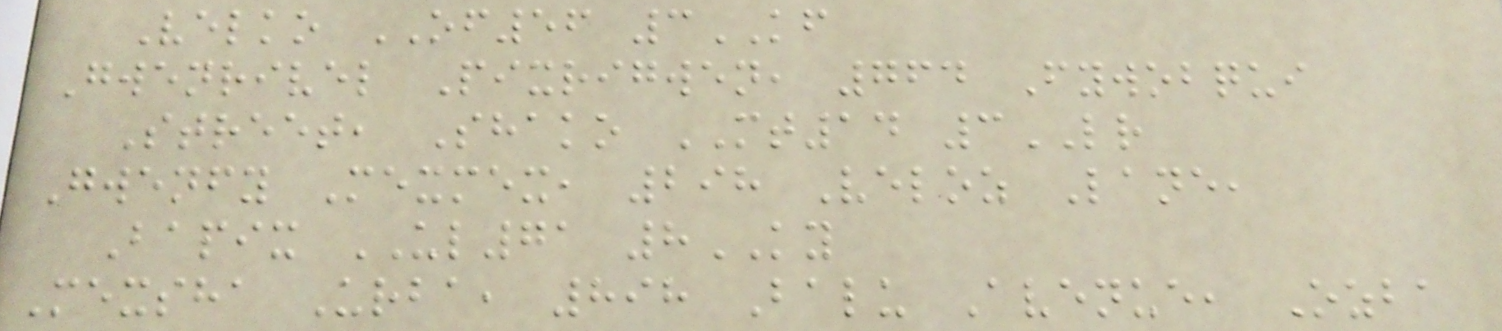Velko OF56 3KF
Gwenrivel Pixrigwen, 764 Fywobqui
Street, Shako MT14 3LR
Gwenfy Mexmex, 298 Veloz Lane,
Bapix UL71 8KY
Mexsha Urba, 898 Balu Avenue, Ozba
